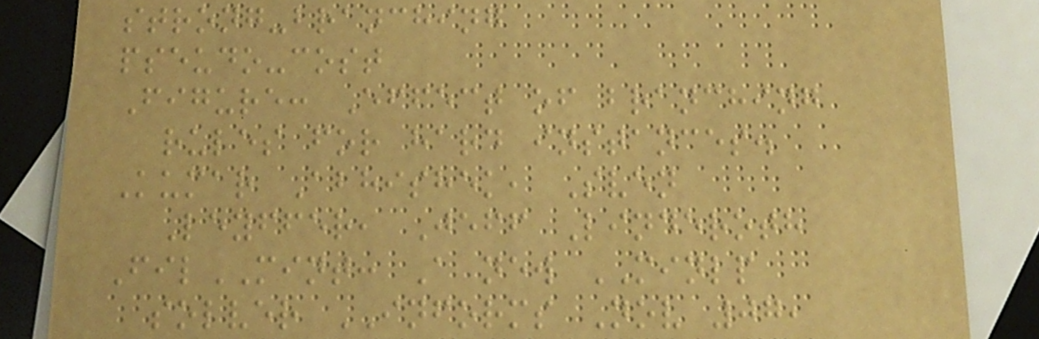strong-branching
pseudo-cost
Figure: Effect of branching
rules for hard instances.
Kumar Abhishek, Sven
Leyffer, Jeff Linderoth
FilMINT: A new MINLP
solver INFORMS Nov 07,
